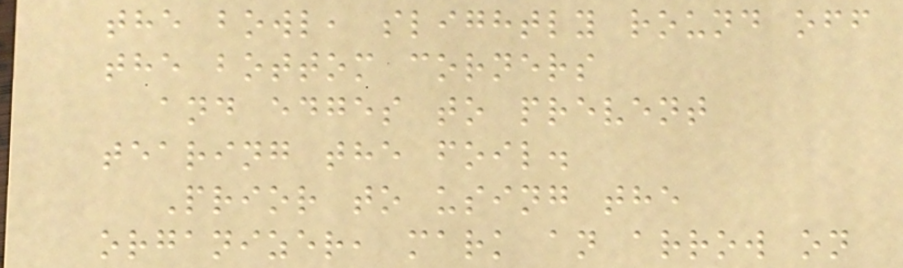the bowl, slightly round off
the bottom corners
and edges to prevent
tearing the foil.
Prior to using the
organizer, mark an arrow on
